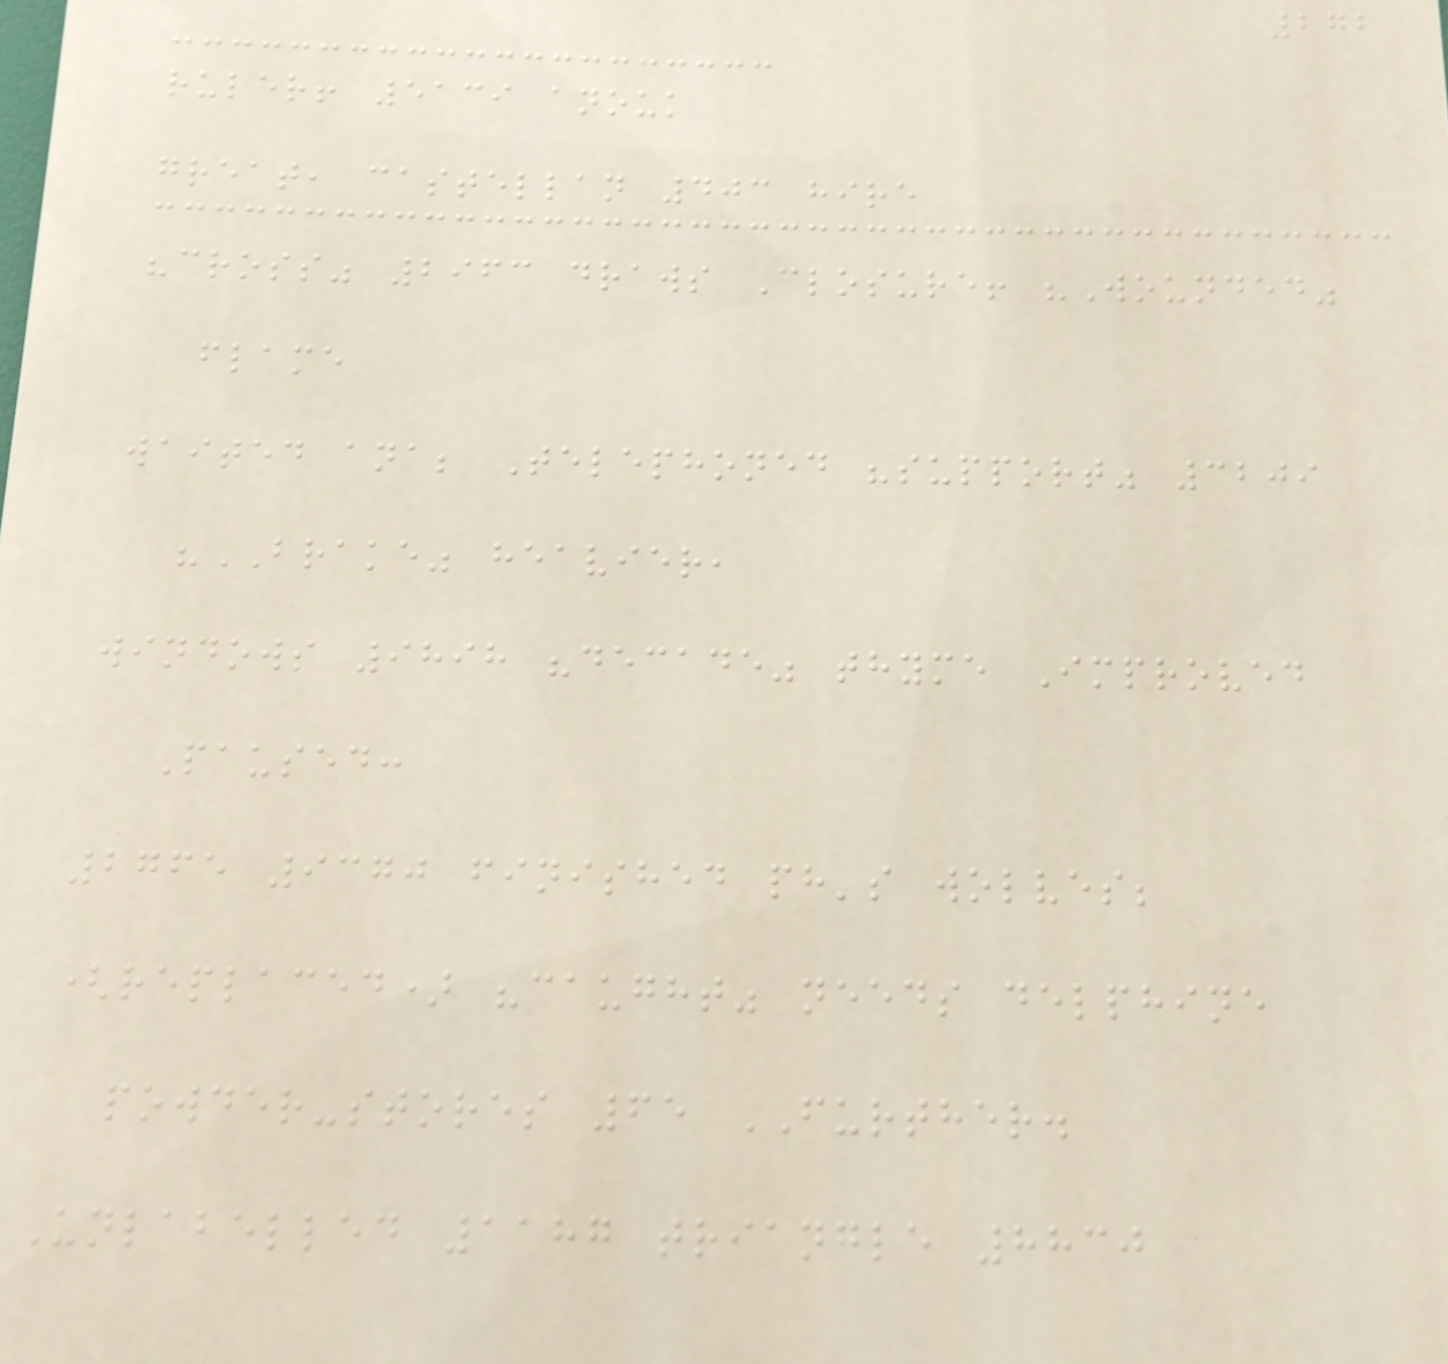272
ruler! 5139 anouk
great, castellan 403 hire
"cross" 2963 draws Closure! "Wounded"
flame
waited ana; Telephoned "support" 3209
"BRAKE" heavier,
windows 9898 "decade" thyme Improved
Paused:
2765 9370 finished ph's wolves;
(replaced) "caught" needs delphine
powder-stores 65 FURTHER.
Unlabelled 1187 triangle 8830
